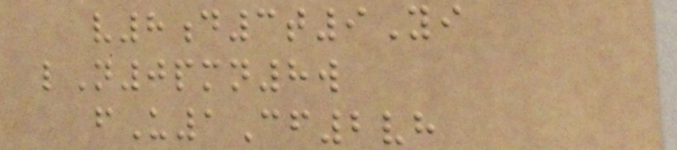v8d3t9Yi
lN0pmn8w
fU1Cf2vh
